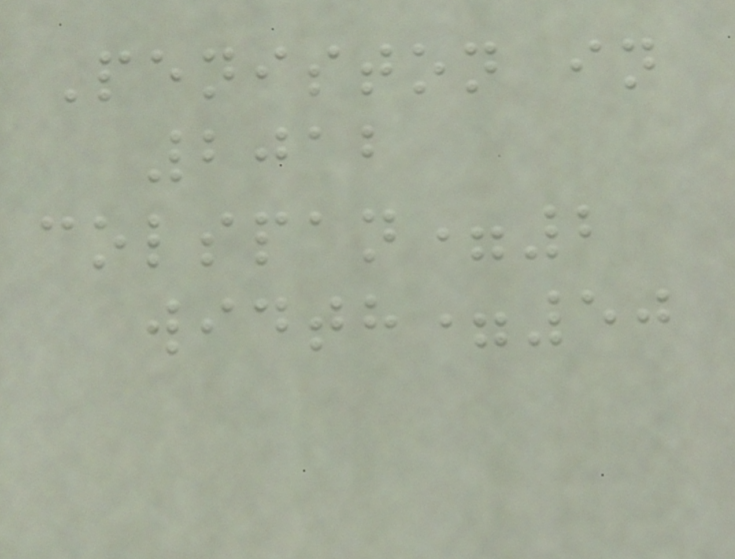Peniston in
2012
colspan=2
width=50
